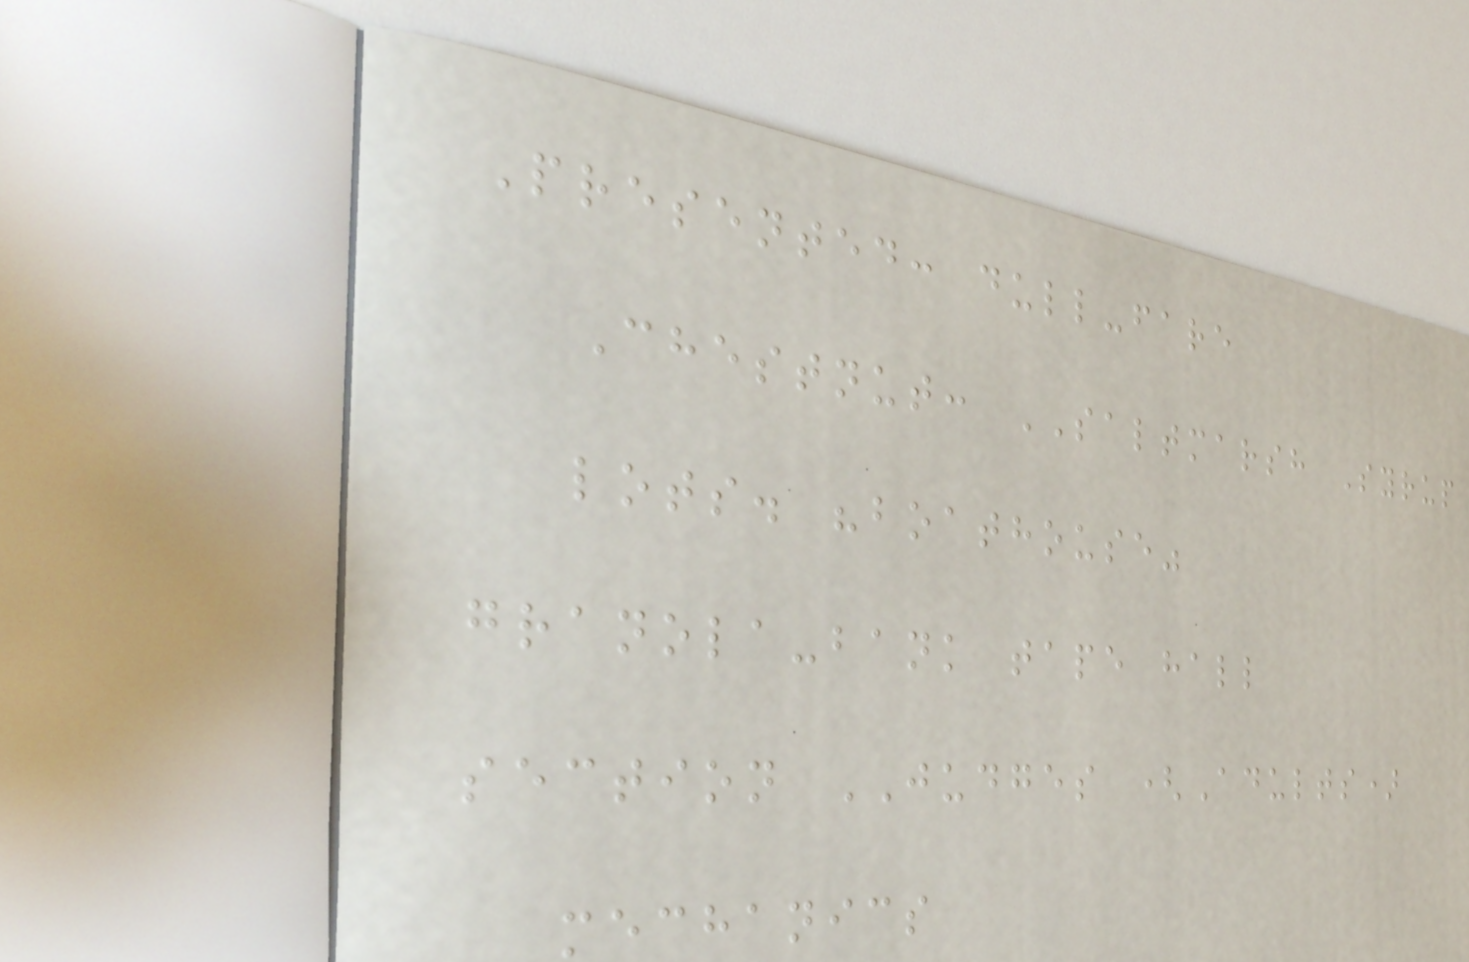Presented: dull-fare
Chestnut: SALTMARSH Syrup
lots. "boathouse"
granola-bank tape hall
section JUDGES (Adults)
mechanics
